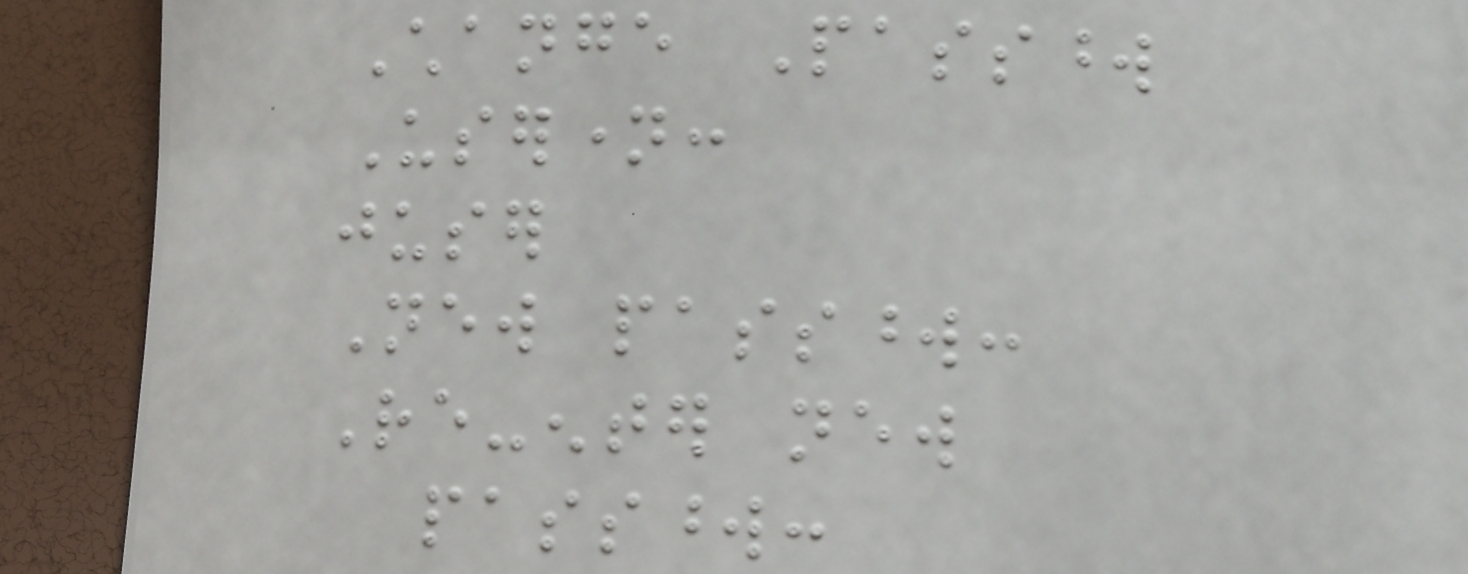Change Password
Username:
juser
New password:
Re-enter new
password:
